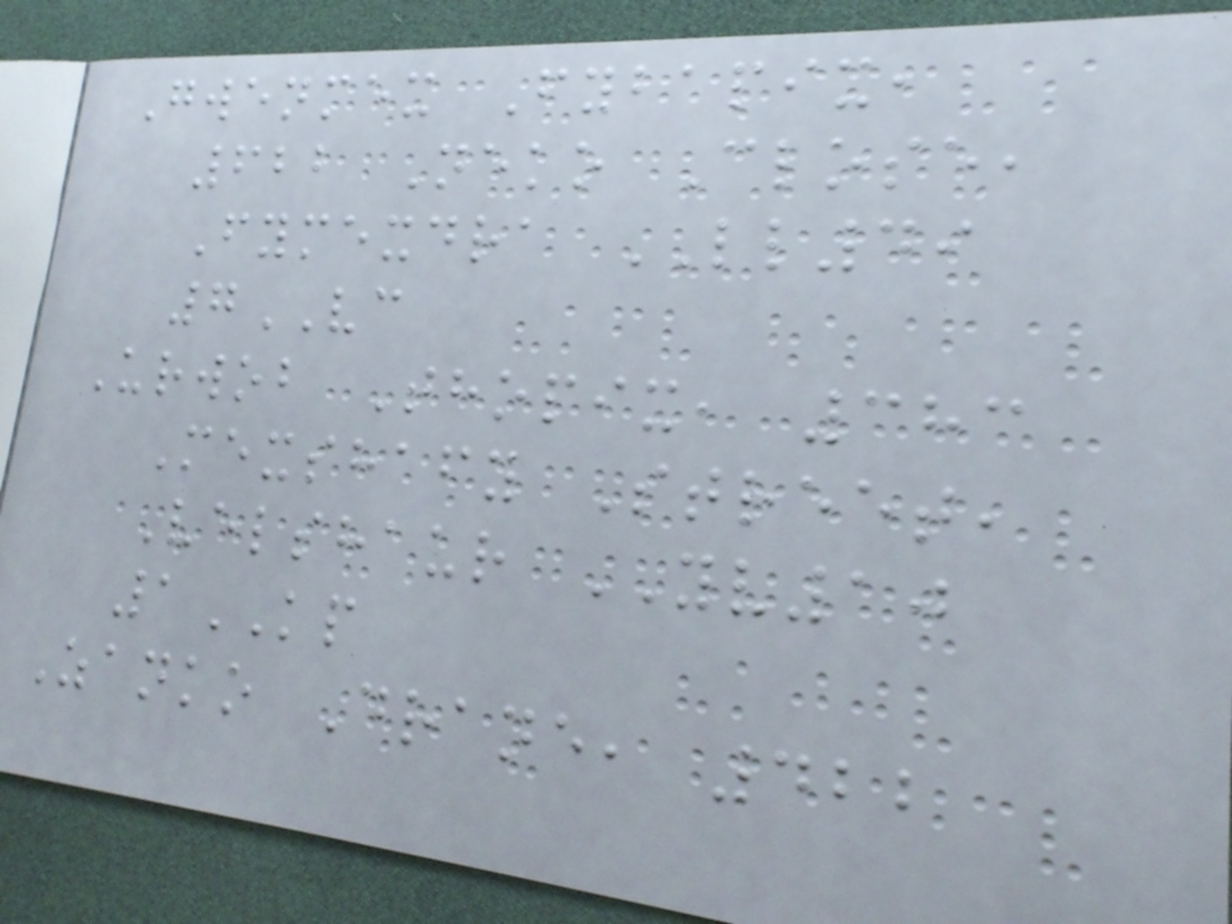Gwenmex Fybapix,
622 Neko Close,
Fymexdra LL49
7VC
Urwob Thopix, 383
Mexshafy Street,
Velshaur YV10
1KP
Zanko Drane, 422
